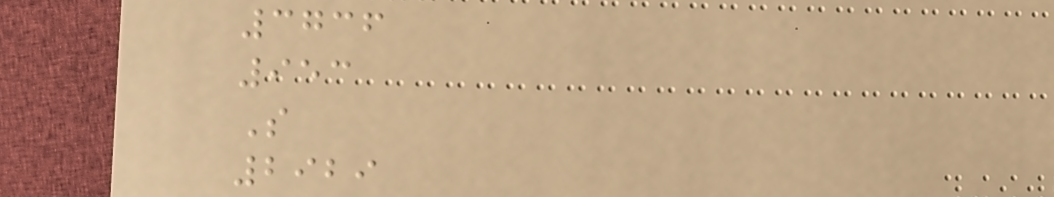3736
953
S
2929
